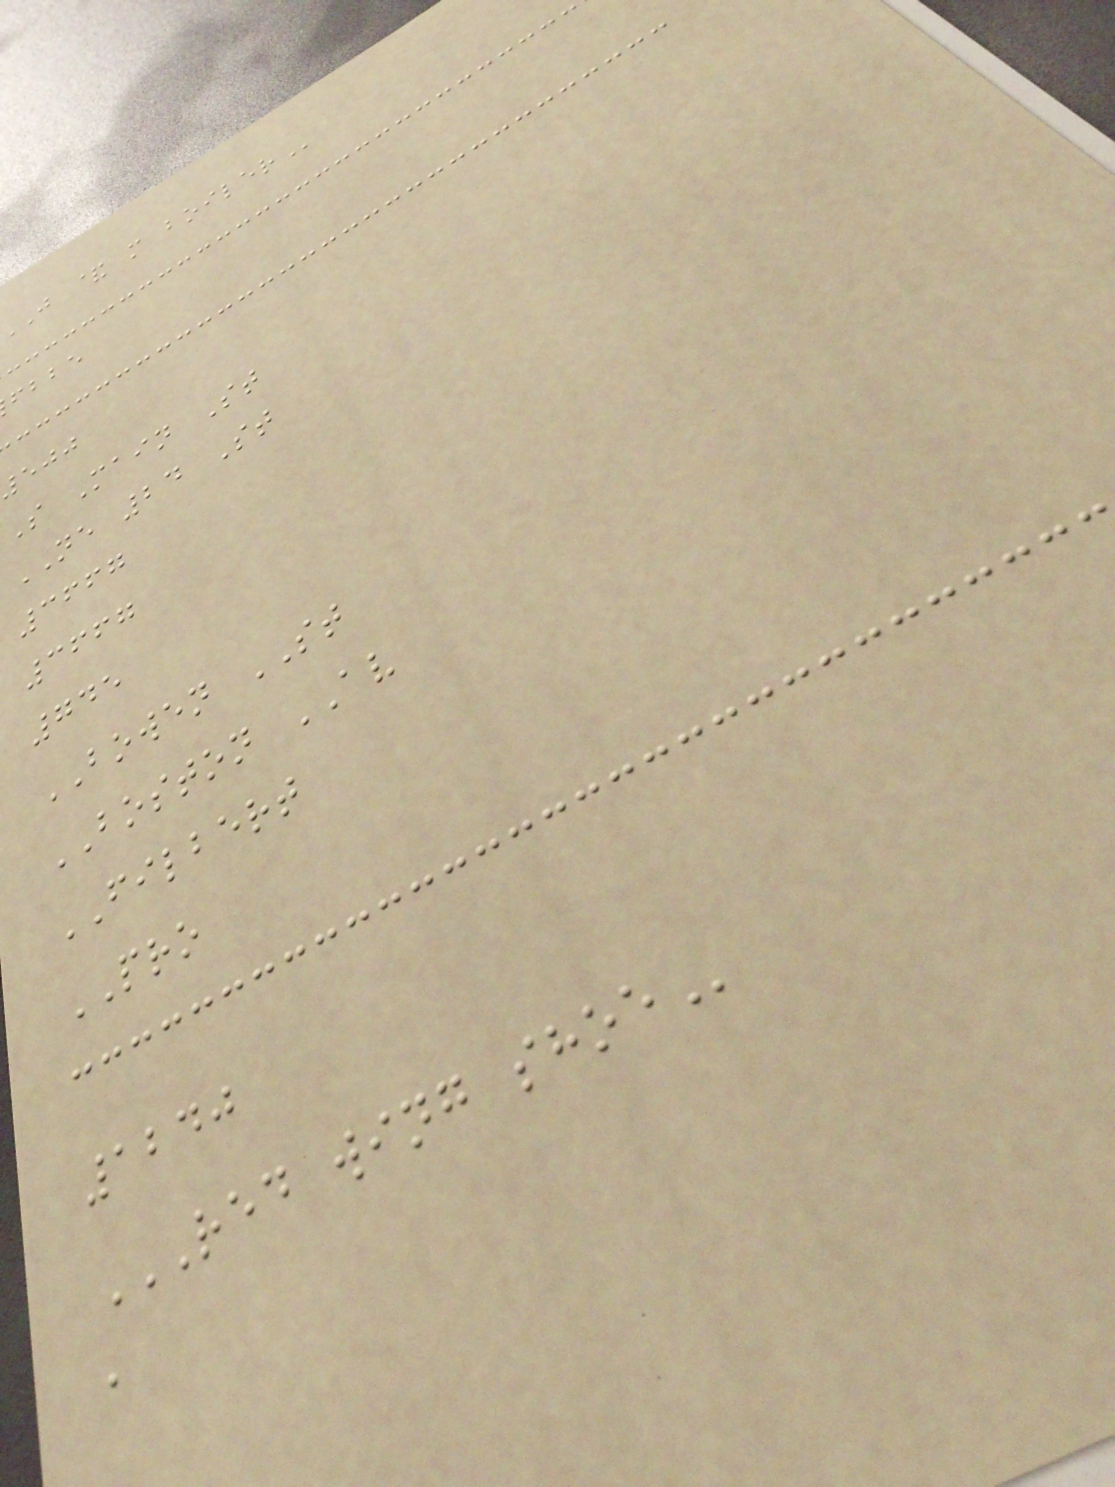J & m
fbbe
S Main St
NE 24 St
3667
3667
745
BOWEN ST
BOSTON AV
FILBERT
PRO
1240
RED WING SHOE
a
